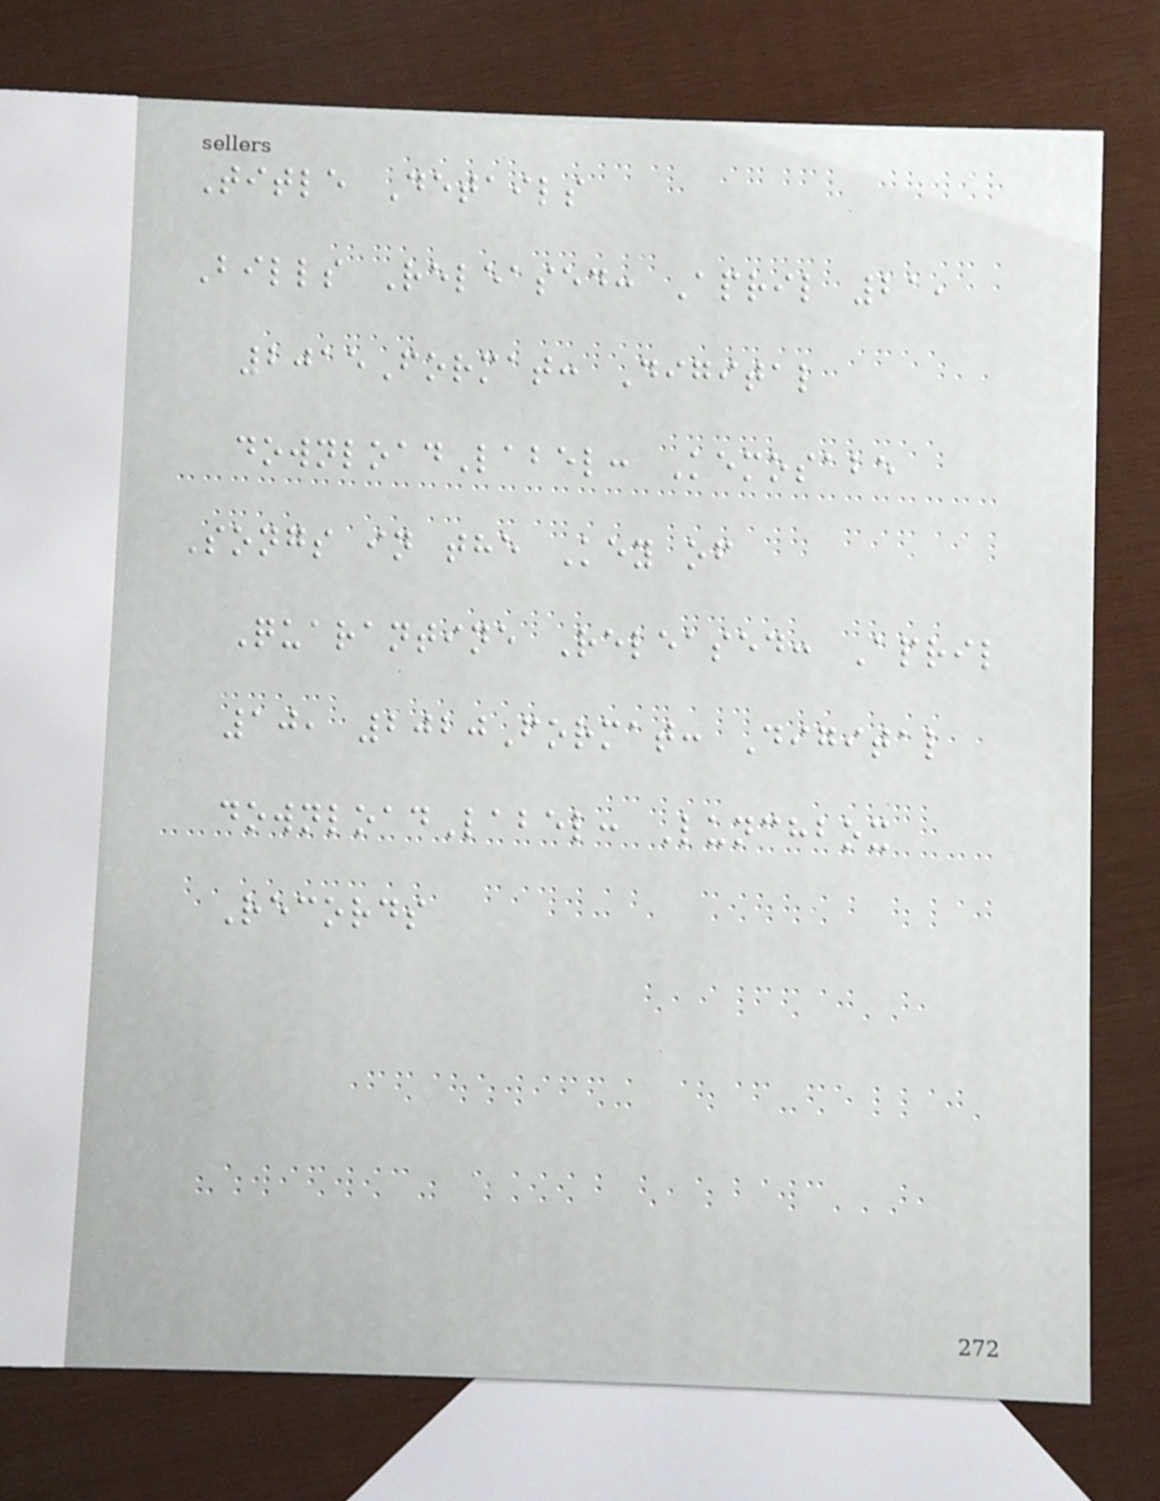Title Details
Bills Released: April 21,
2015Format: Digital
downloadLabel: Kemosabe
Songs in the Key of
Quarantine Released: April
10, 2020Format: Digital
downloadLabel: Lunchbox
Records
